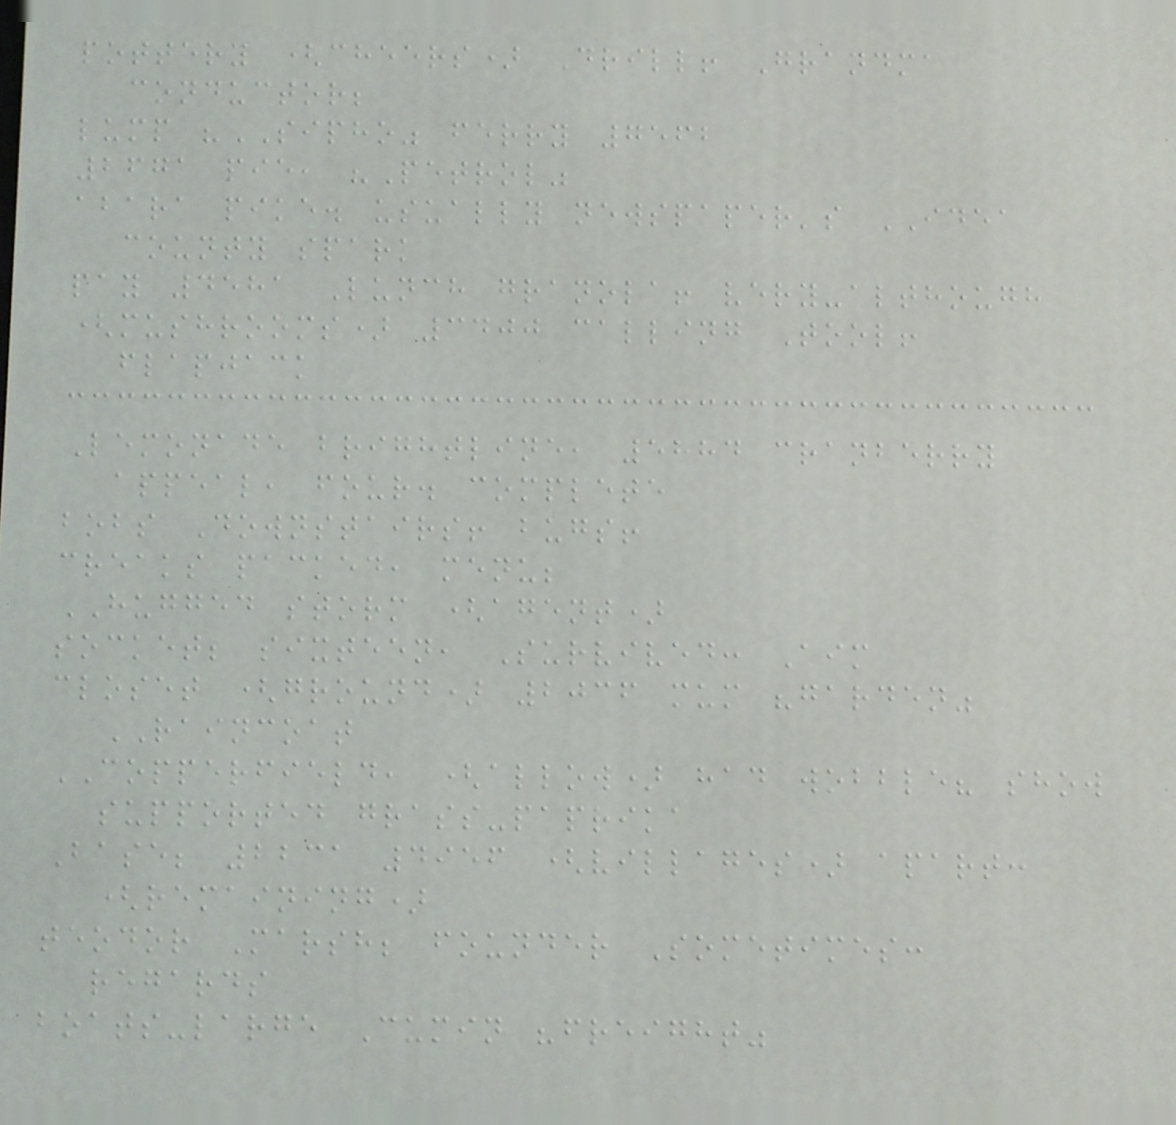pottery (cheers) Drill! Grandma
conductor;
lump "SIPHO" ferry 7562
2671 pie, "Petrol"
abara pike. usually newspaper's IDEA
county spark
pay 4581 Lunch granola! very-although
(mushrooms) 3400 calling Tool!
flapjack
Lemonade brightline, 5884 cranberry
appeal, four. complete
bobs Downstairs! bugs!
creaks packed, menu;
HUGGED storm (agent)
socket; sixteen, Survived: Aim
closet (ground) 2036 mum "garden"
RAINCOAT
COPPERFIELD, (allow) had wobble? show
supported grass-paprika
Base; 2231 4956 (villages) apart:
(remaining)
teodor Marsh; founder Sometimes:
regards
boats-large Cumin "freight"
